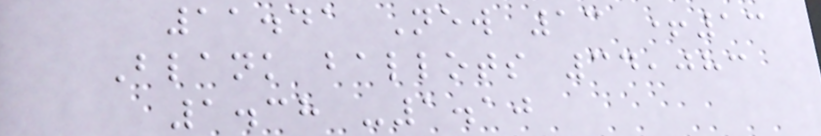11.41 New 13 +13
Blank ballots 34,083
1.38 -1.10
